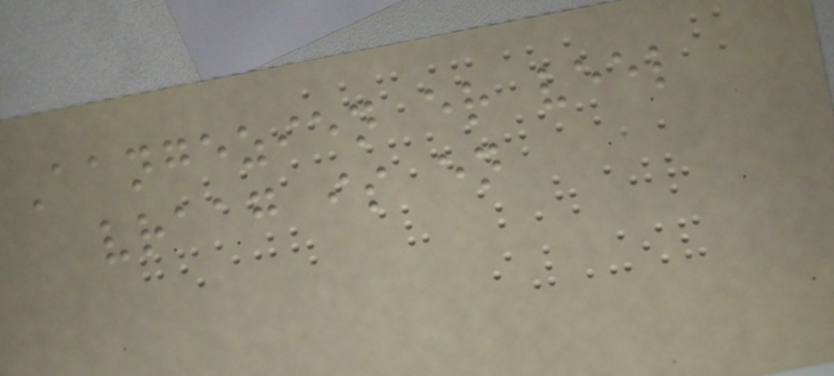Aangezien er veel
vraag is en
